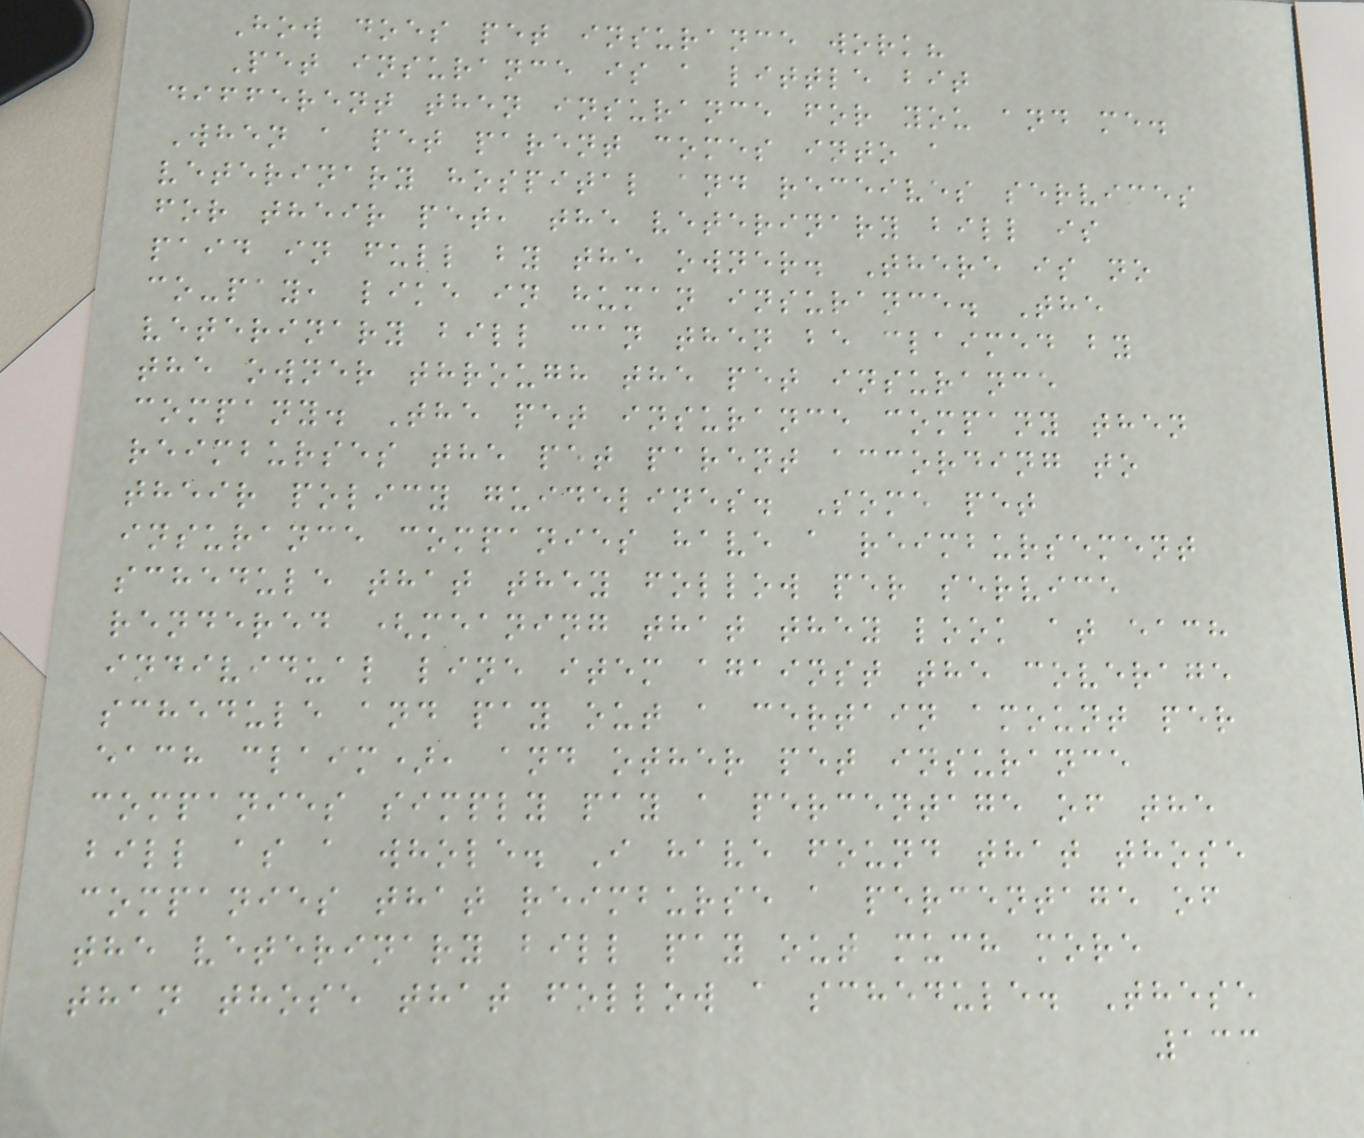How does pet insurance work?
Pet insurance is a little bit
different then insurance for you and me.
When a pet parent comes into a
veterinary hospital and receives services
for their pet, the veterinary bill is
paid in full by the owner. There is no
co-pay, like in human insurance. The
veterinary bill can then be claimed by
the owner through the pet insurance
company. The pet insurance company then
reimburses the pet parent according to
their policy guidelines. Some pet
insurance companies have a reimbursement
schedule that they follow per service
rendered (meaning that they look at each
individual line item against the coverage
schedule and pay out a certain amount per
each claim), and other pet insurance
companies simply pay a percentage of the
bill as a whole. I have found that those
companies that reimburse a percentage of
the veterinary bill pay out much more
than those that follow a schedule. These
133
